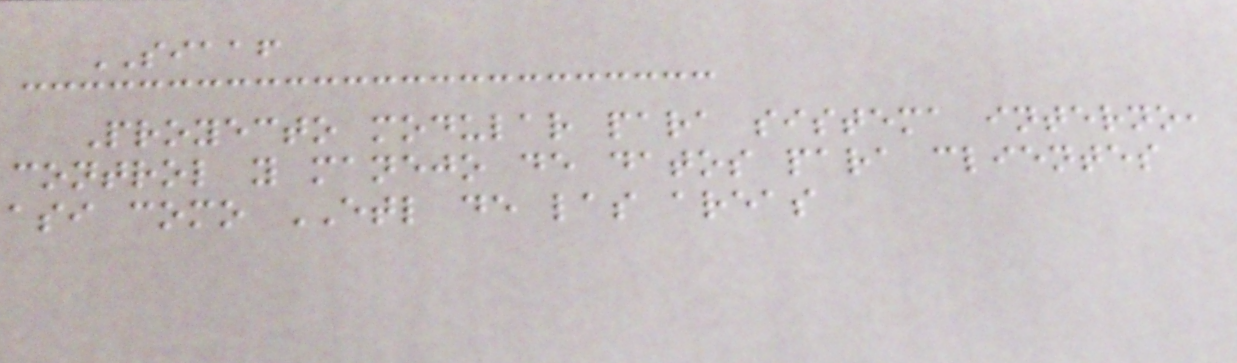SIAAF
Proyecto modular para sistema interno,
control y manejo de datos para clientes
asi como ETL de las areas
